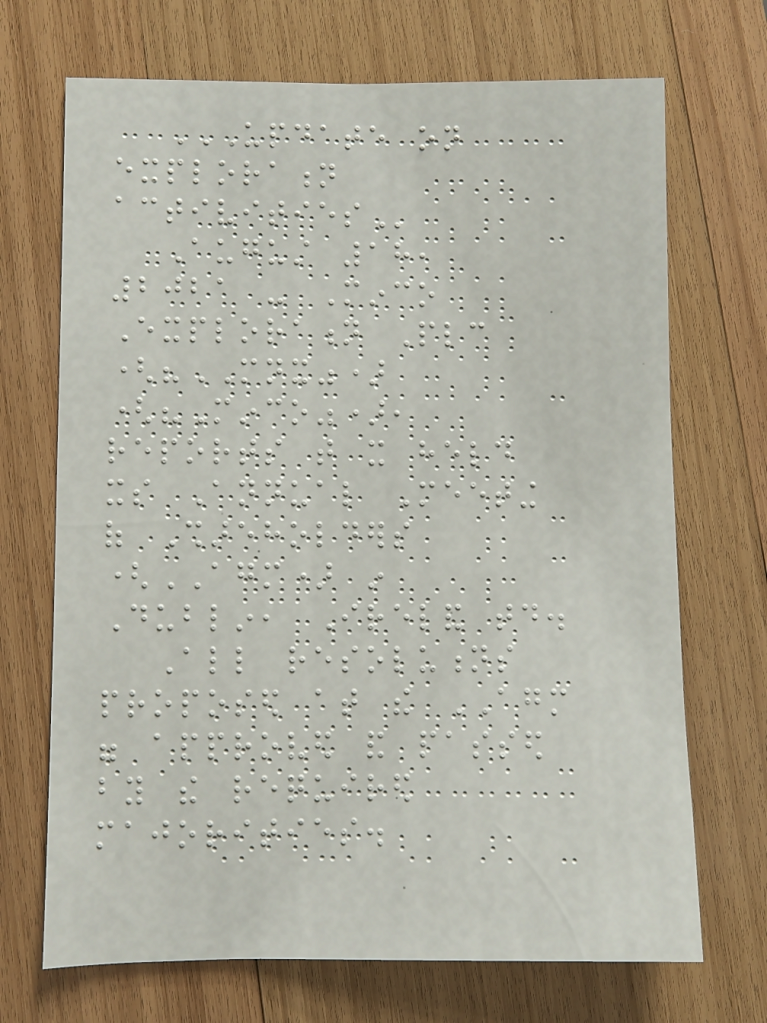UPDATE ON
EXPLORATION
ACTIVITIES
August 18,
2021 - Minco
Exploration Plc
("MNX")
("Minco"),
reports that it held
its Annual Meeting
of Shareholders
(AGM) in
Dublin, Ireland today.
All resolutions
proposed at the AGM
were approved and passed
by the required
majorities.
